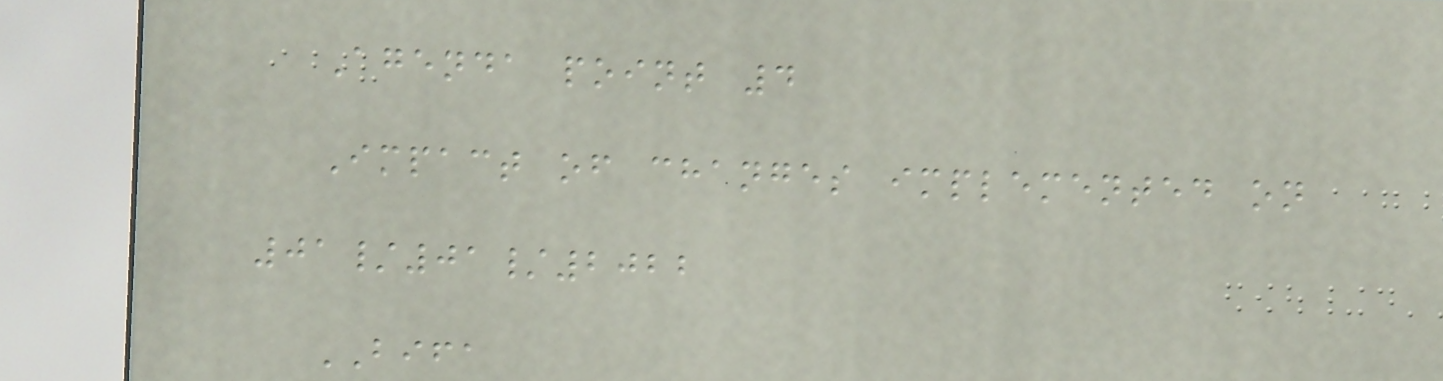Agenda point 4
Impact of changes implemented on
01/01/2022
BIFA
